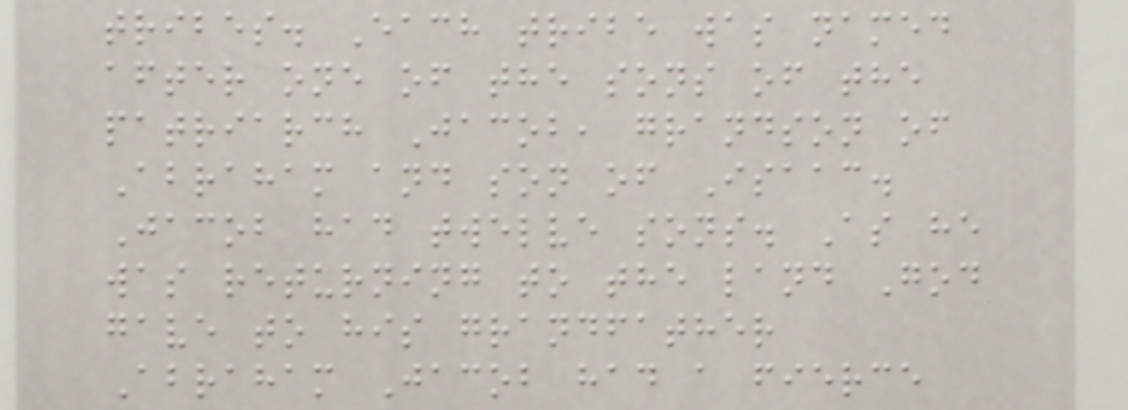tribes. Each tribe was named
after one of the sons of the
patriarch Jacob, grandson of
Abraham and son of Isaac.
Jacob had twelve sons. As he
was returning to the land God
gave to his grandfather
Abraham Jacob had a fierce
